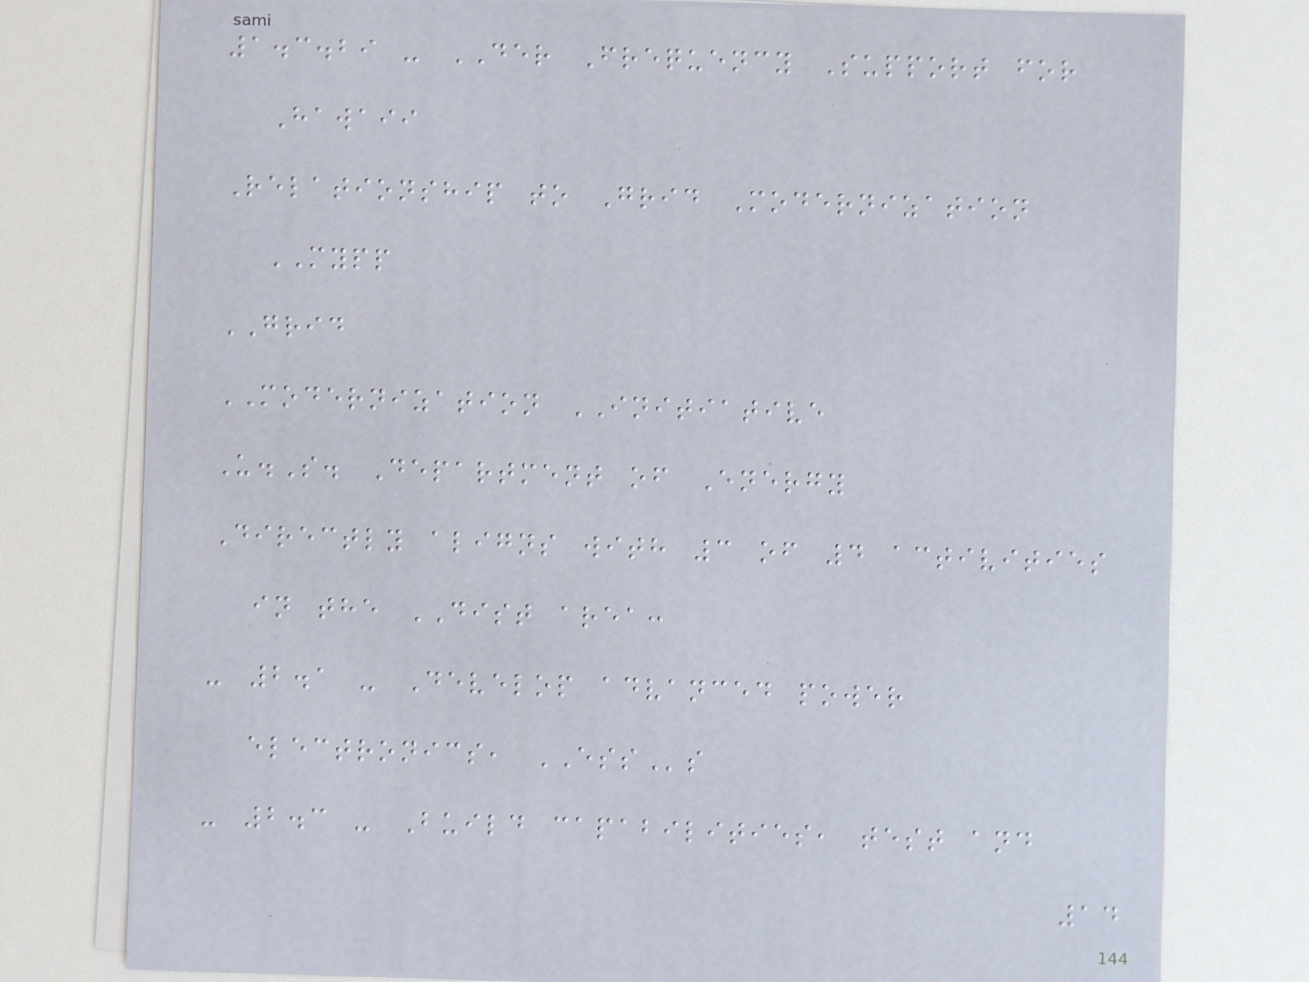1.3.29 - DER Frequency Support for
Hawaii
Relationship to Grid Modernization
MYPP
GRID
MODERNIZATION INITIATIVE
U.S. Department of Energy
Directly aligns with 3 of 4 activities
in the DIST area:
- 2.1 - Develop advanced power
electronics, ESSs
- 2.3 - Build capabilities, test and
14
